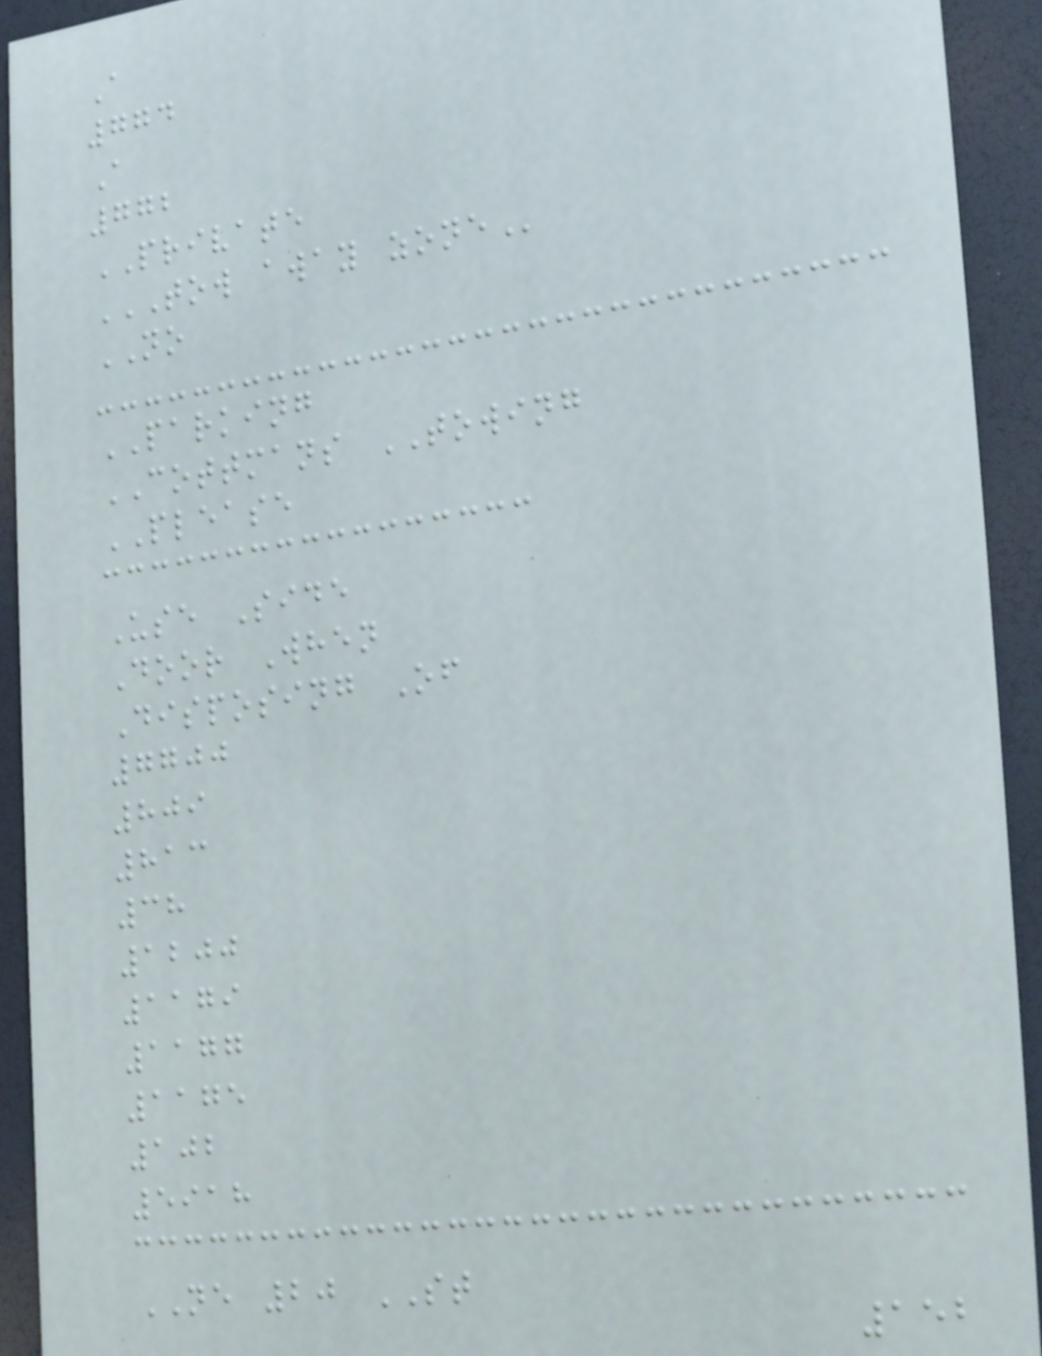A
774
A
772
PRIVATE
TOW AWAY ZONE
NO
PARKING
COTTMANS TOWING
PLEASE
Use Side
Door When
Disposing Of
7700
809
813
38
1200
1179
1177
1175
102
5918
NE 20 ST
152
